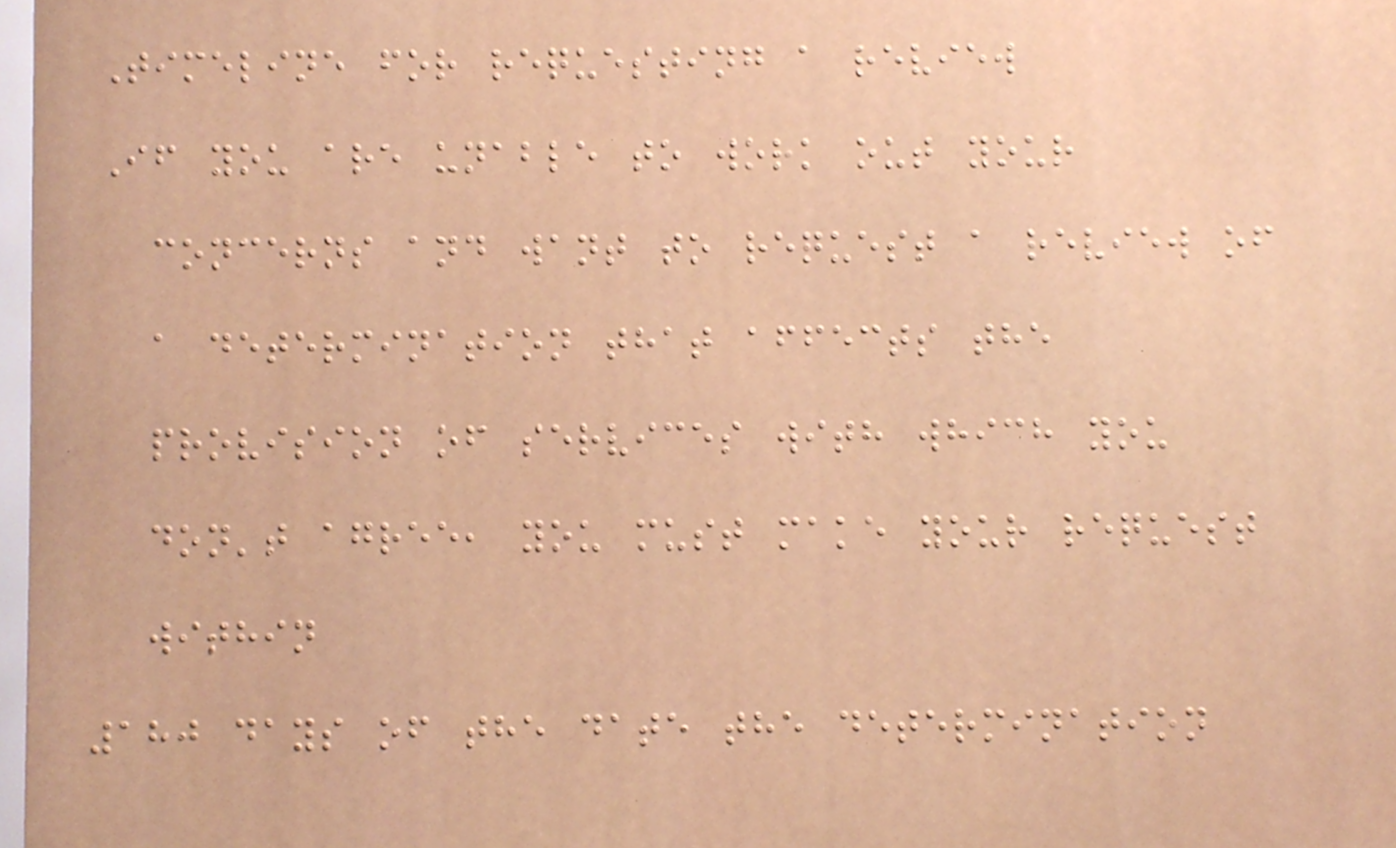Timeline for requesting a review
If you are unable to work out your
concerns and want to request a review of
a determination that affects the
provision of services with which you
don't agree, you must make your request
within
180 days of the date the determination
